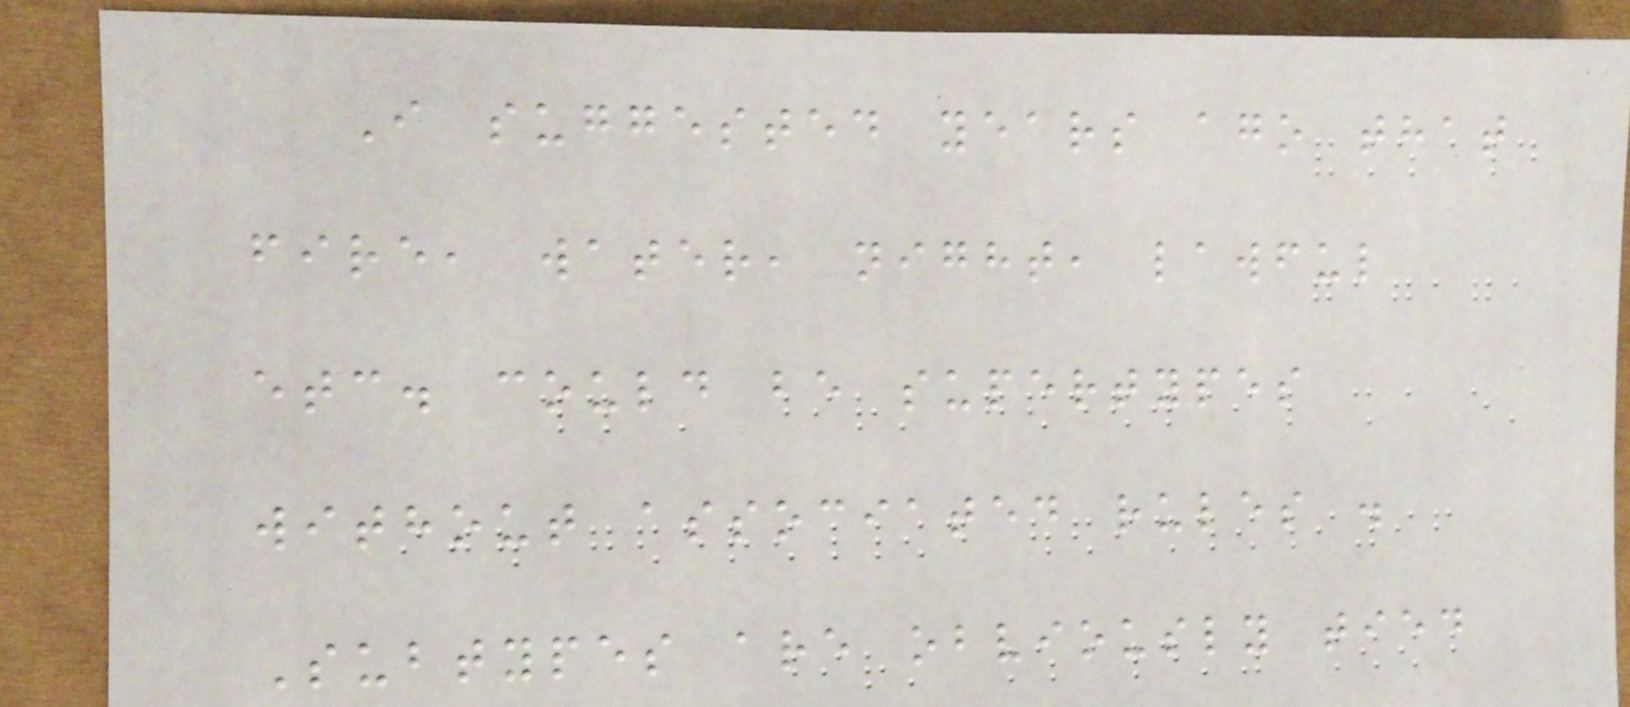I suggested years ago that
fire, water, night, lawful
etc. could be supertypes
without associated rules .
Subtypes are obviously tied
